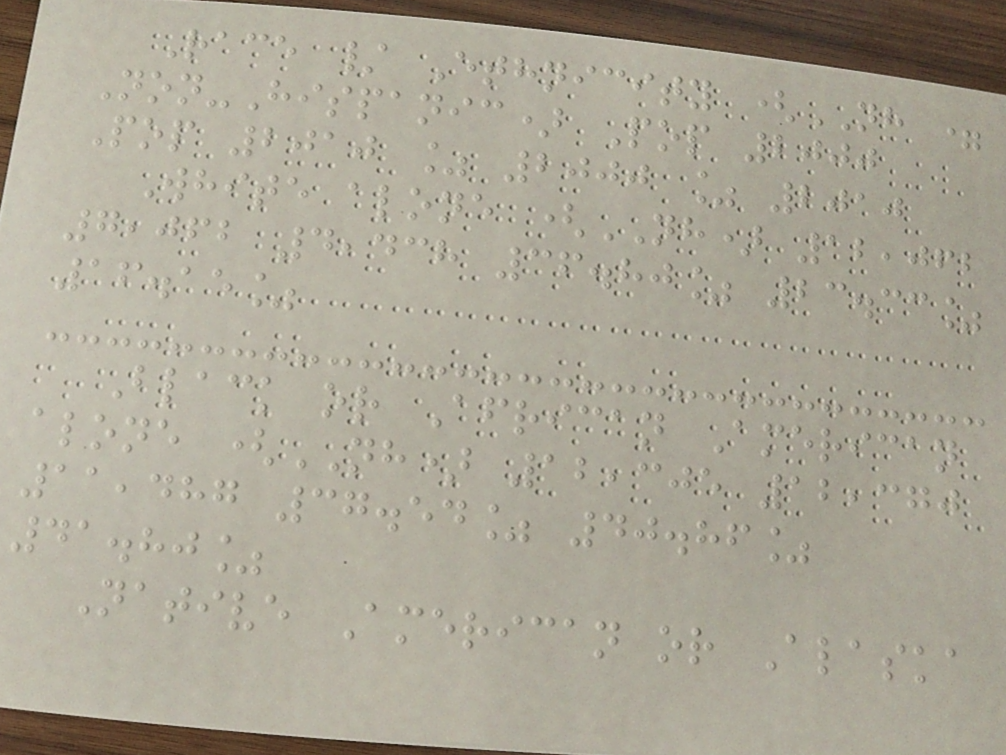Race / Ethnicity (NH =
Non-Hispanic) Pop 2000
Pop 2010 % 2000 % 2010
White alone (NH) 12,062
7,062 4,438 36.80% 23.33%
16.15%
Black or African American
alone (NH) 12,305 12,370
11,487 37.54% 40.86%
41.80%
Native American or Alaska
